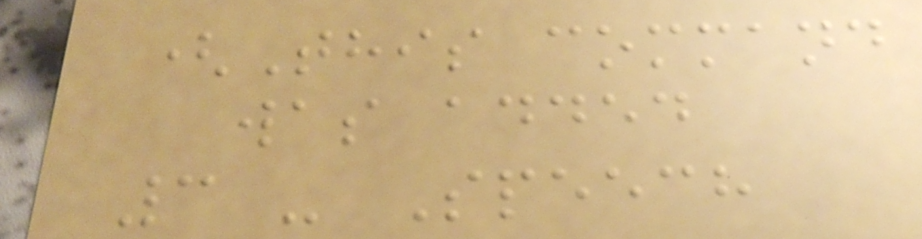(This command
was added
3 - Speech
